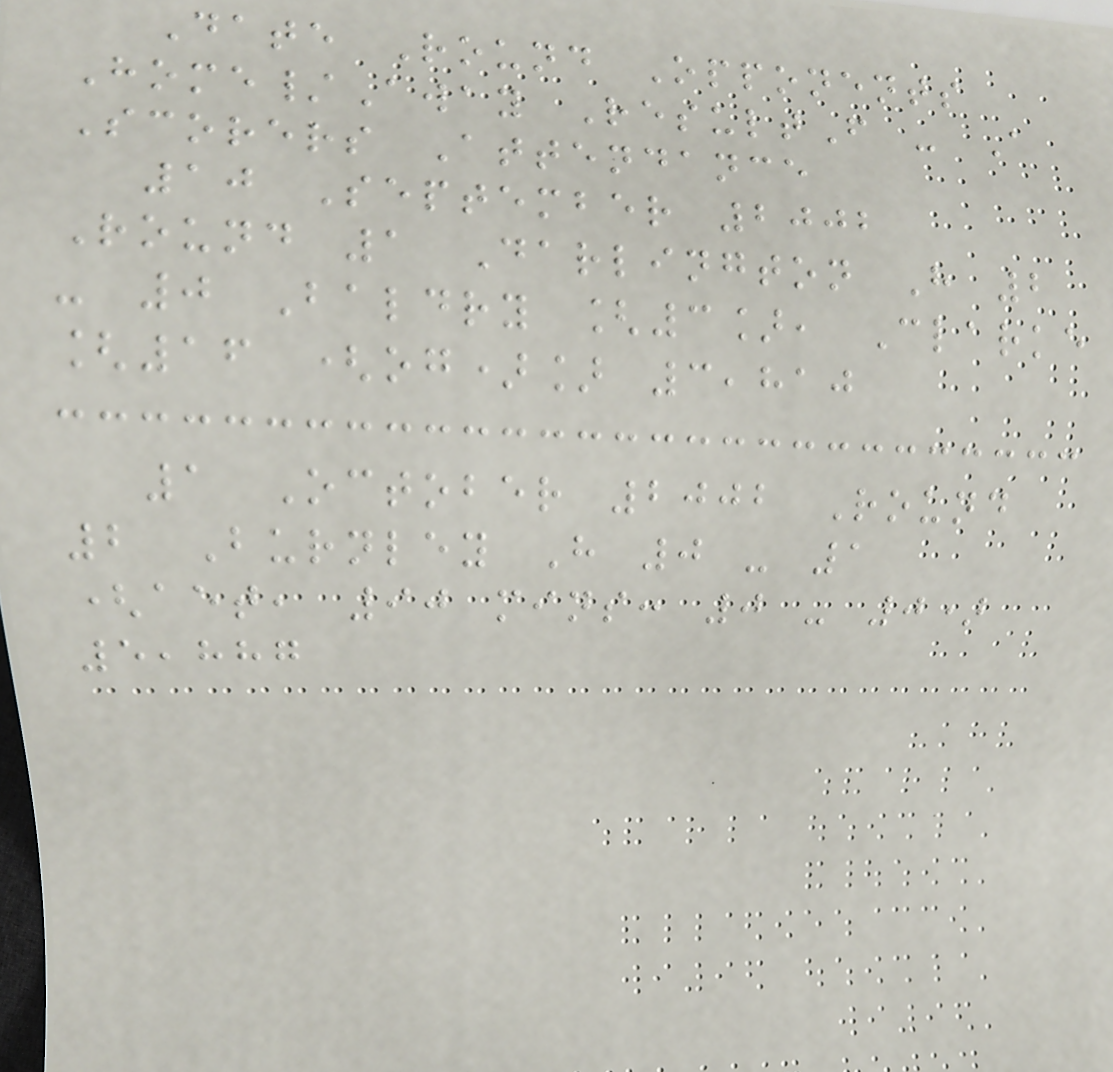Date Round Opponents
Home/Away ResultF - A
Scorers Attendance
10 September 2002
Round 1 Darlington H 2
- 0 Baldry [3], Clarke
[16 (og)] 3,810
1 October 2002 Round
2 Burnley H 0 - 1
(aet, 90 mins: 0 - 0)
5,887
